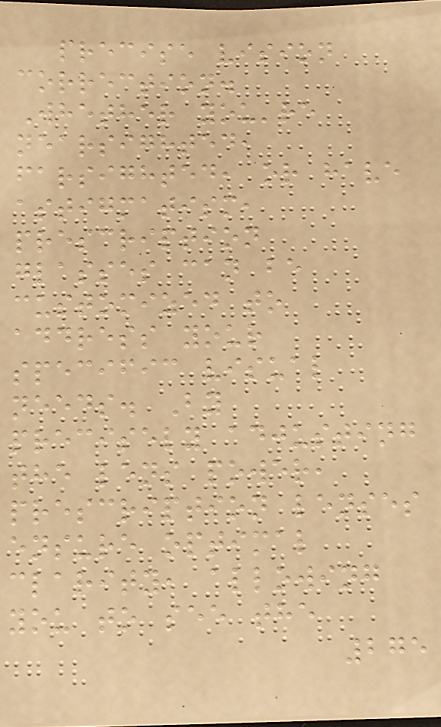precise vision
correction.
Whether you're
nearsighted,
farsighted, or have
astigmatism,
prescription
glasses can be
customized to
address your
specific visual
needs. By
precisely adjusting
the lens power,
prescription lenses
ensure optimal
clarity, allowing
you to see the
275
